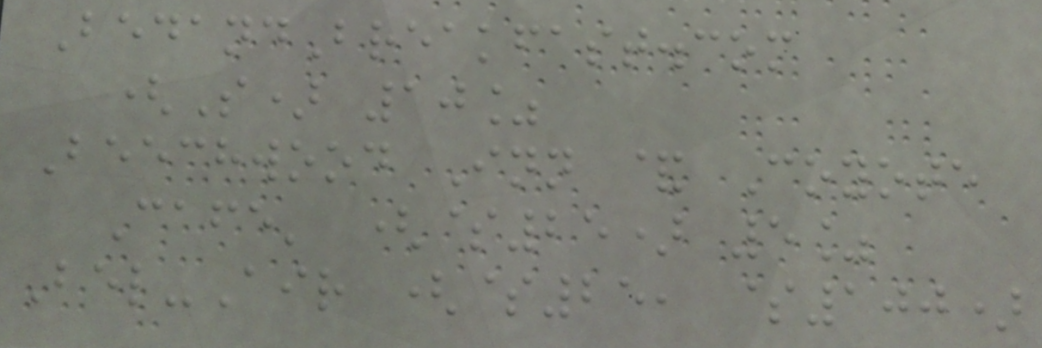BedandBreakfast.com
(S) 10%
Beechwood Inn & Coyote
Cafe' ($25) 5%
Bel-Air ($25, $100)
